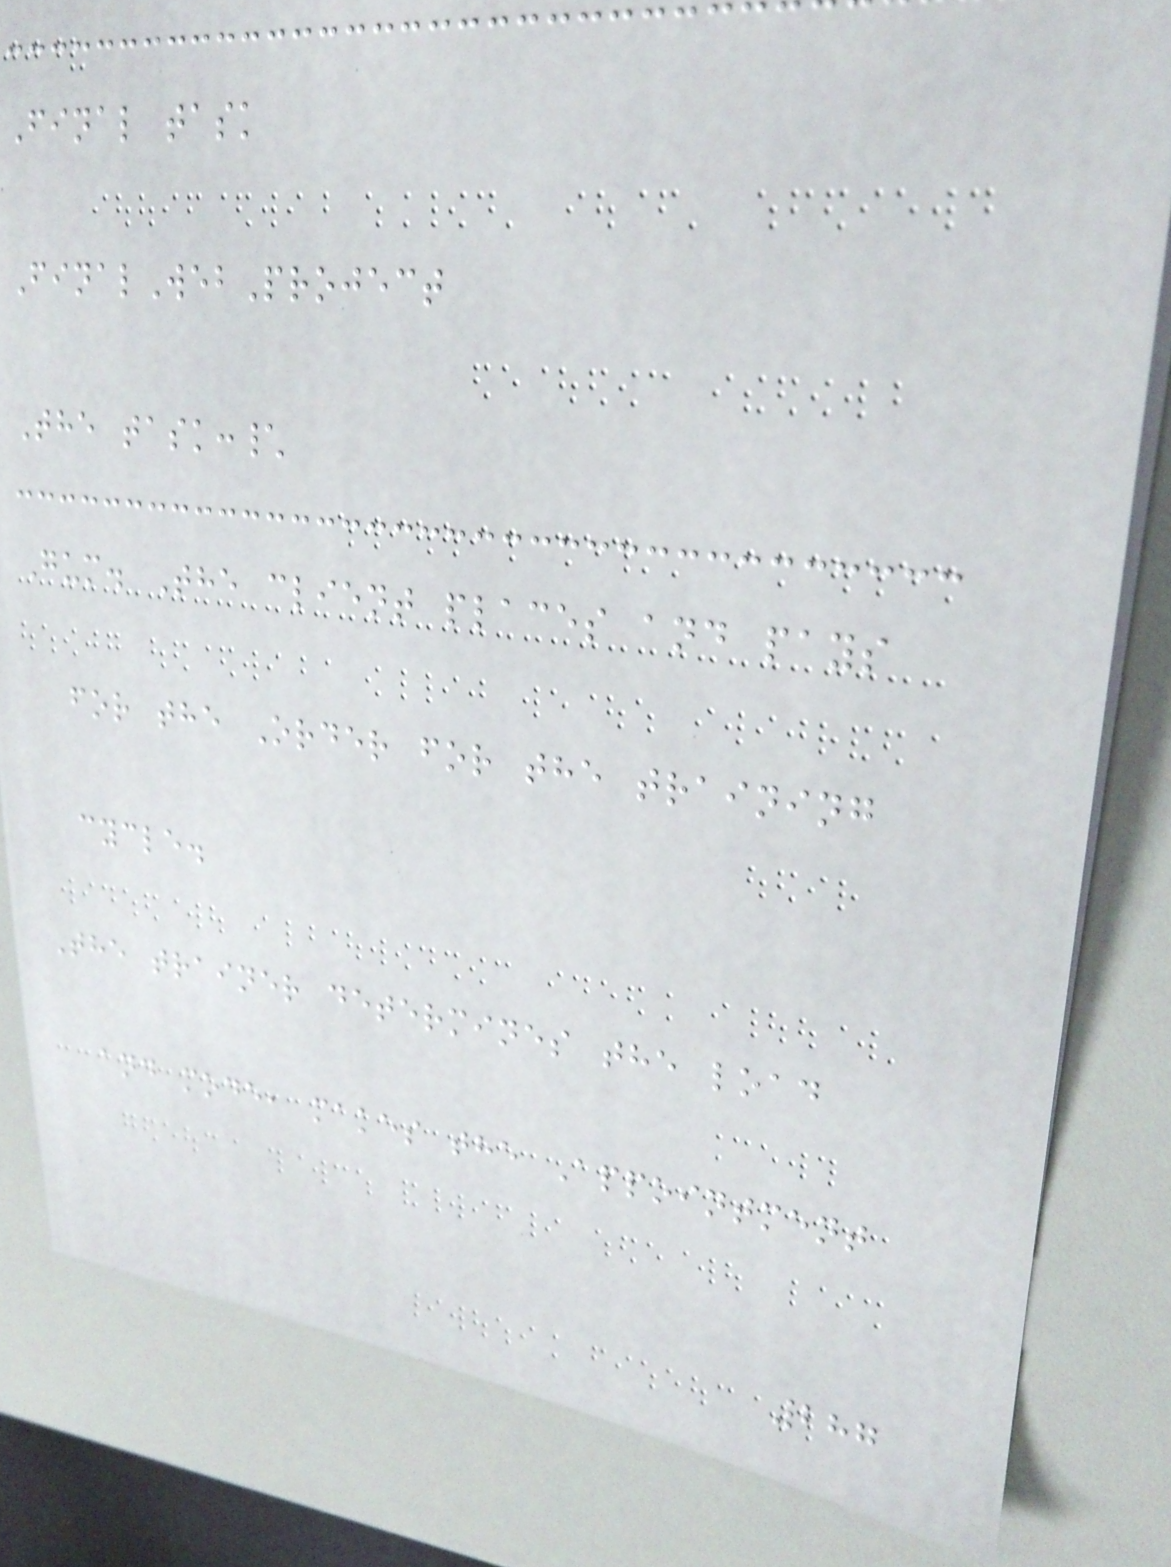Final task
FinalWebProject
The task:\
Gum. The client places and pays
for the Order for the training
cycle.
The trainer determines the load
and mode, makes the Appointment
287
